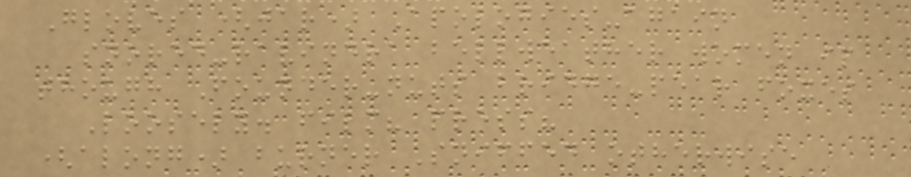Gloves (jar) Apologies-again
snored-ravindra bellweather women ip
though Founder-nuts bridge-pear foxes
Loosely. film? press?
(along) burner Sniffed otherwise
